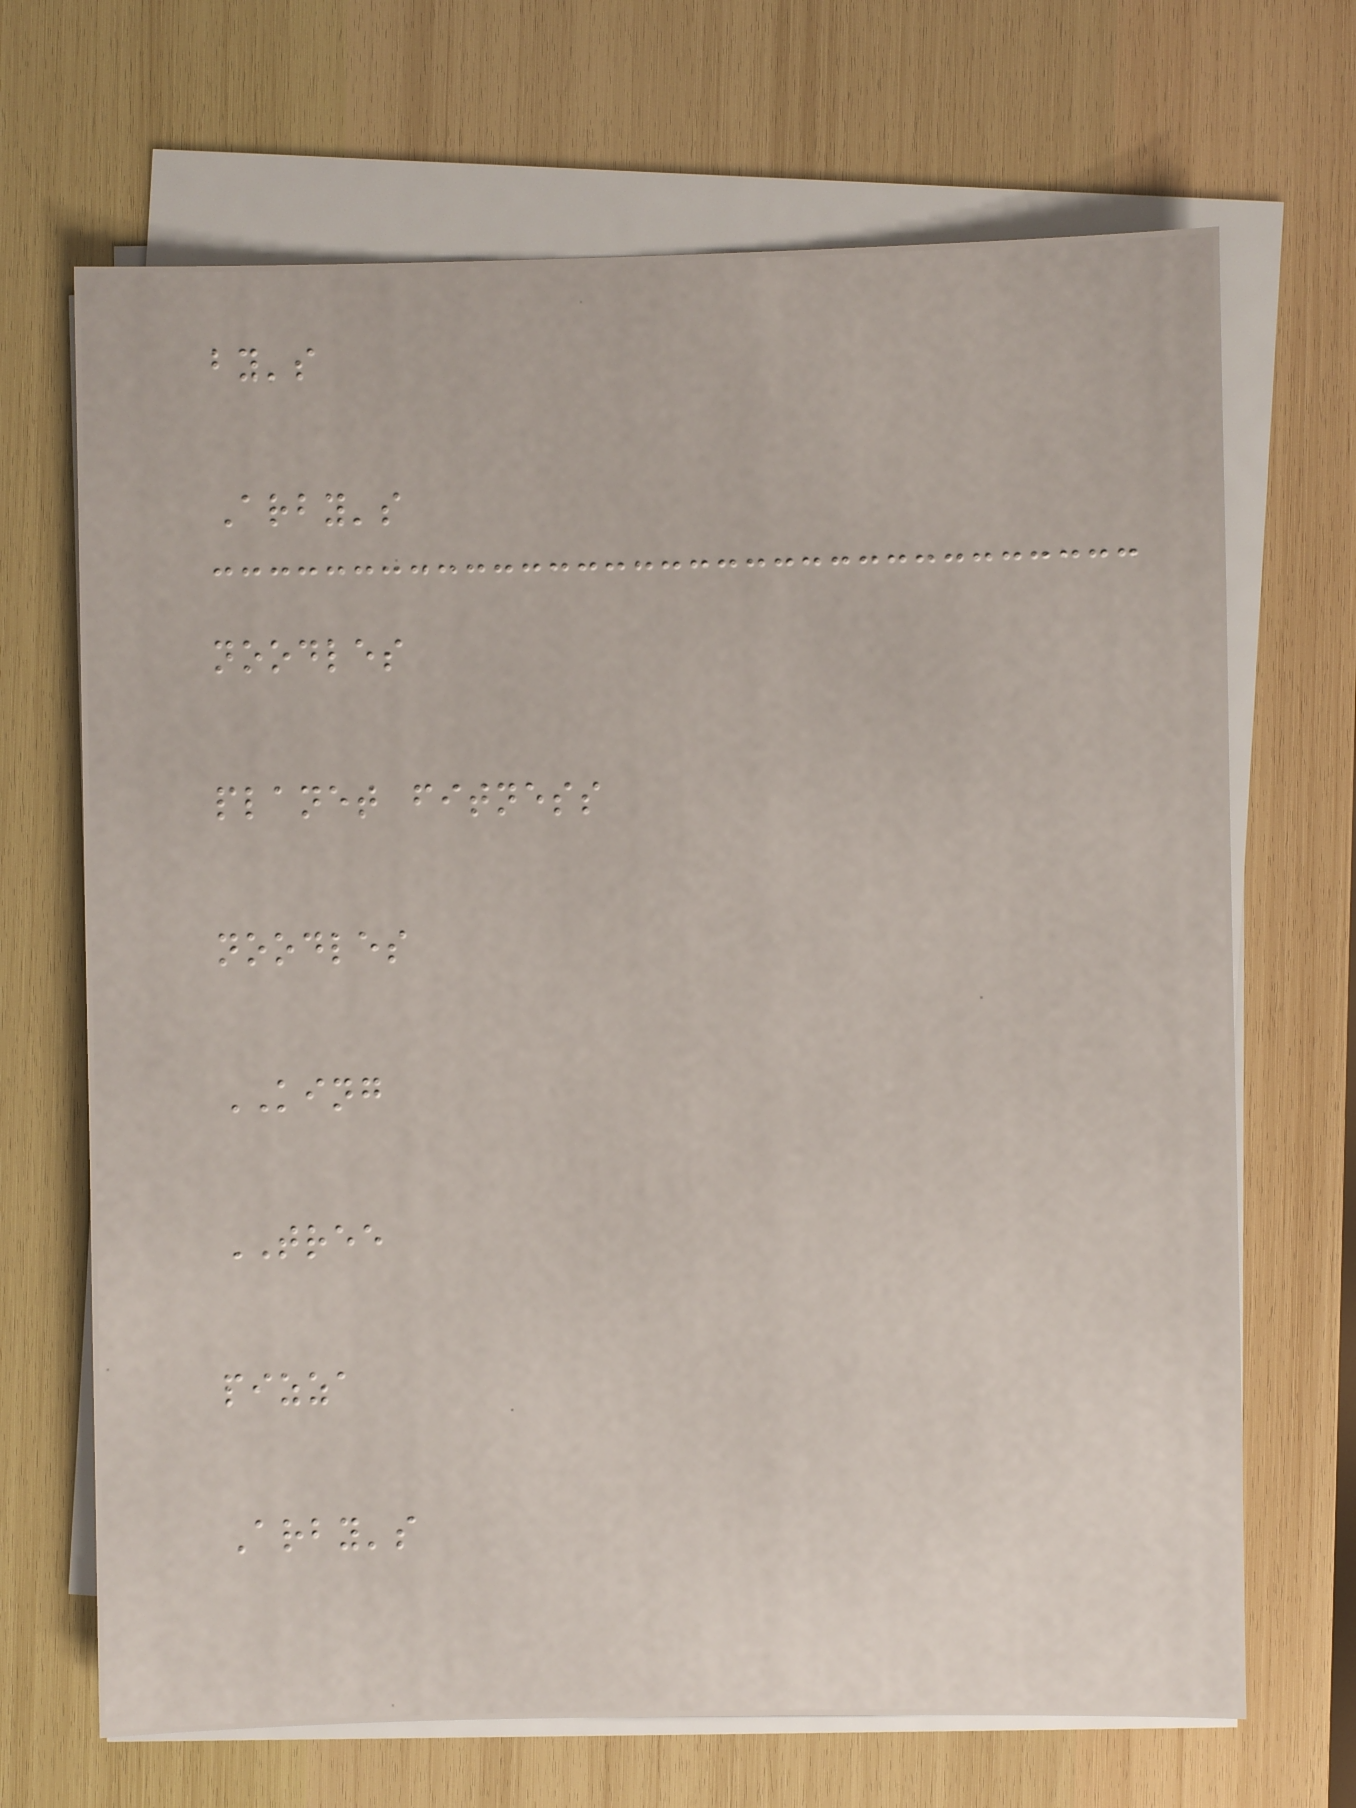by's
Arby's
noodles
planet fitness
noodles
KING
TREE
pizza
Arby's
